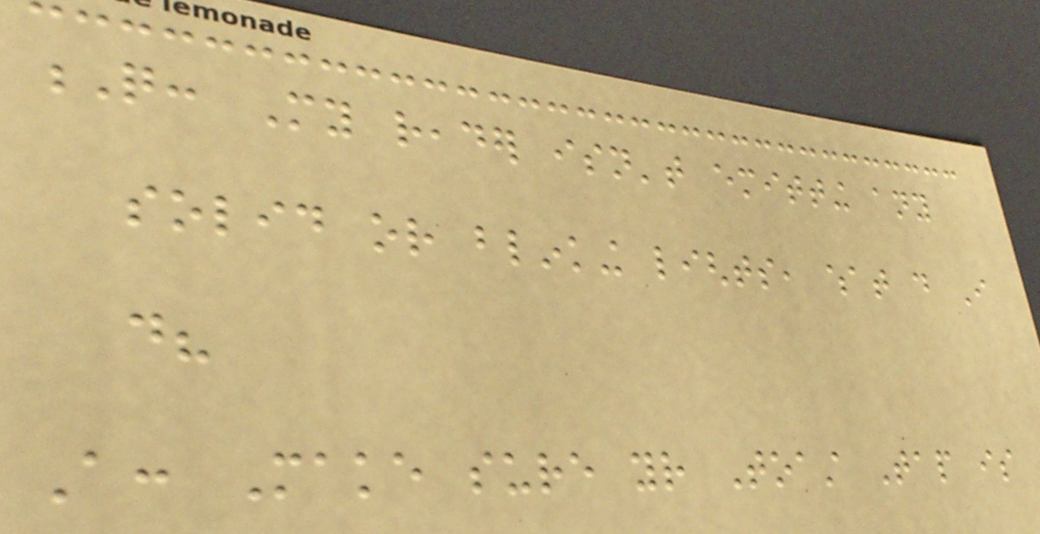Q: My reader isn't emitting any
solid or blinking lights, what do I
do?
A: Make sure your Toast Tap is
